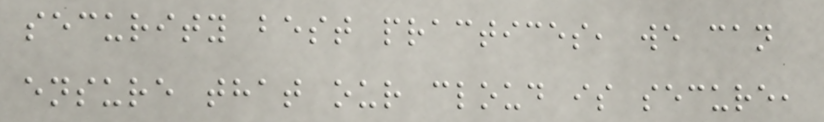security best practices, we can
ensure that our cloud is secure,
